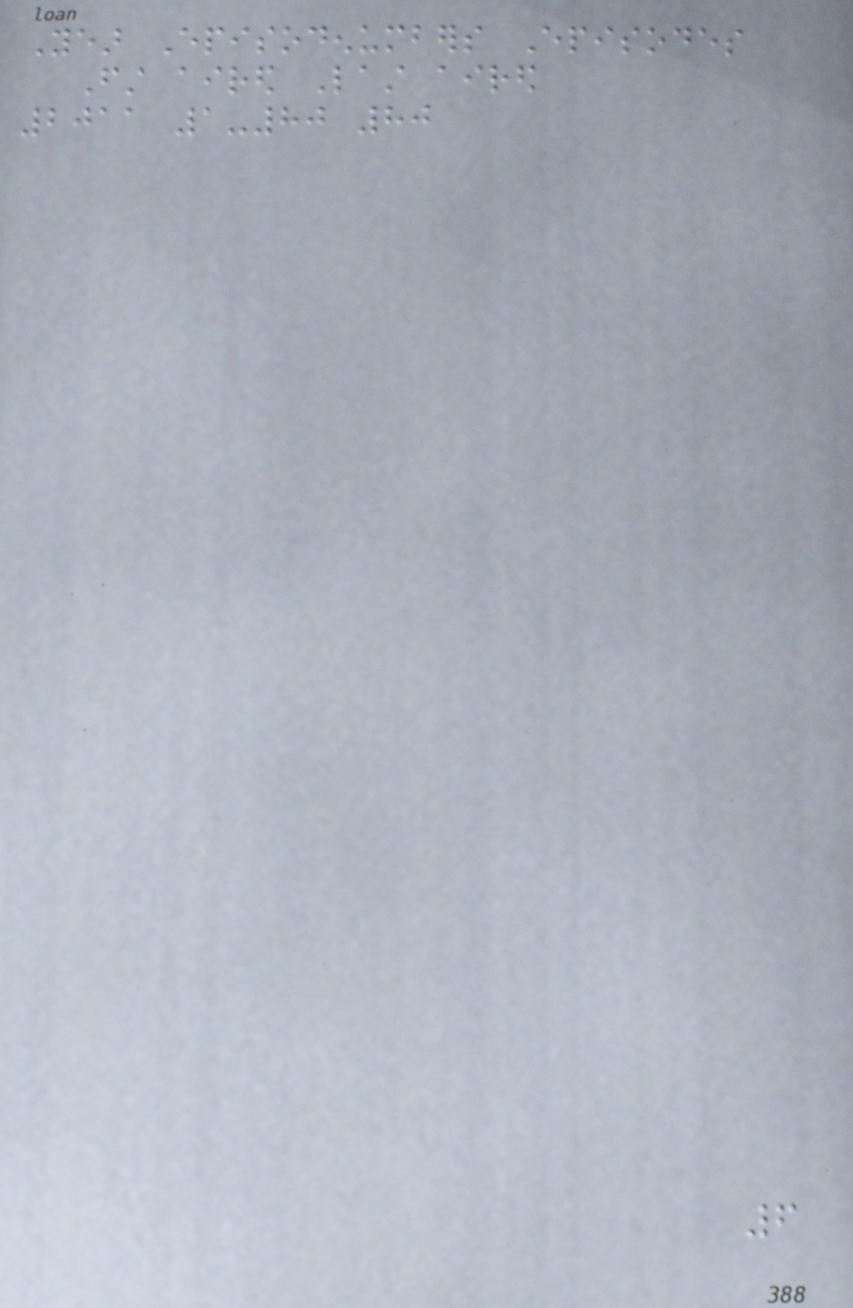Year Episodenumbers Episodes
First aired Last aired
2011 1-80 80
6
